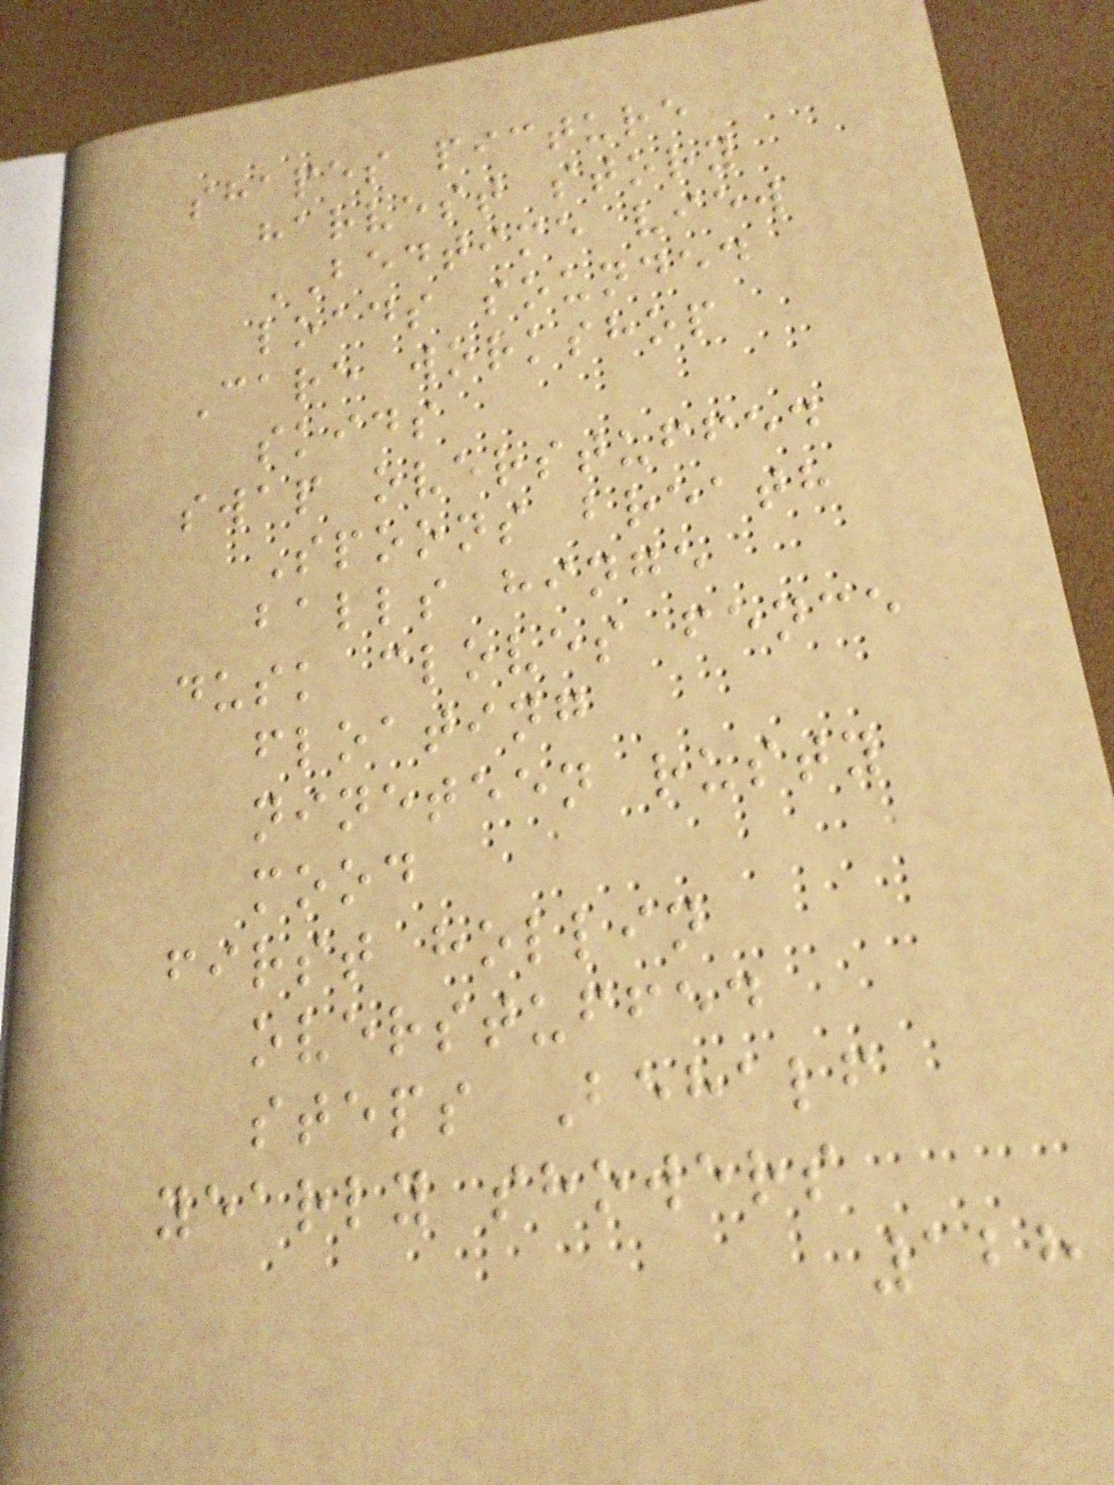shapes picture
harvest story
BEDTIME view
loads sounded
Care workshop
skids
swap overstuffed
Spoons breath
balls hinge
dusk cloves fence
floating
nineteen rusty
mood
first hollin
overstuffed
steps Behalf
yearly showers
128
